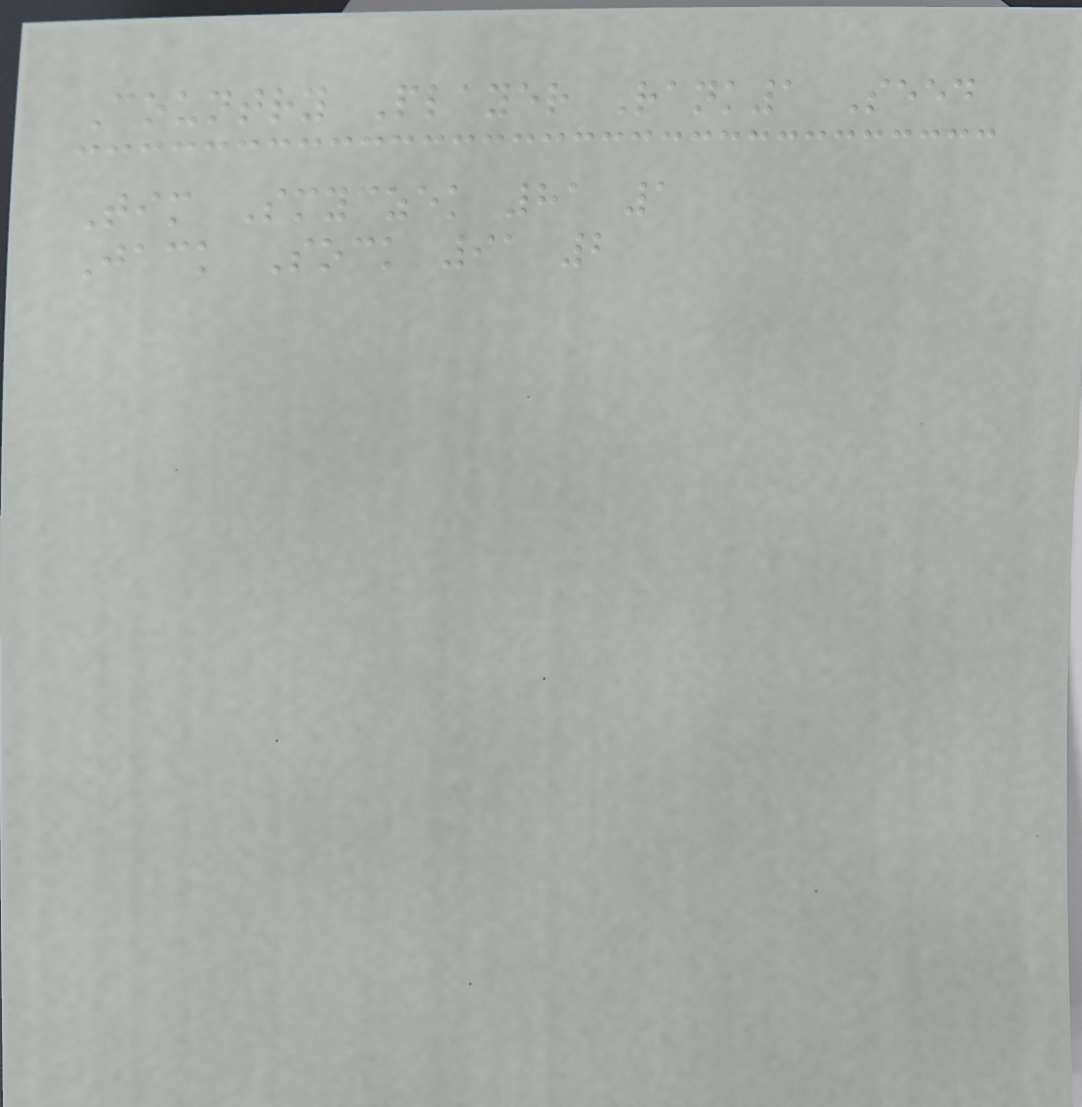Country Player Rank1 Seed
Tim Smyczek 81 1
Jack Sock 91 2
